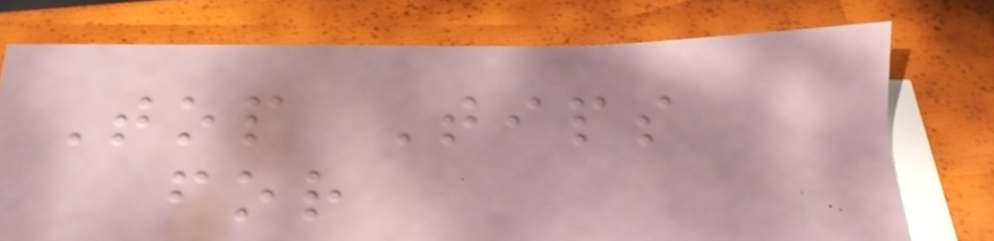Top Tips
for
